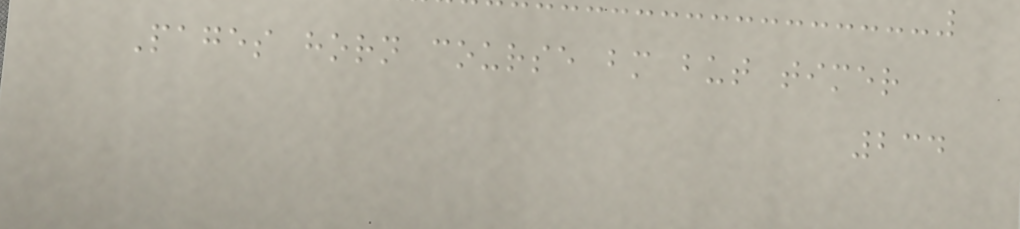Pages horn course bm but timer
234
